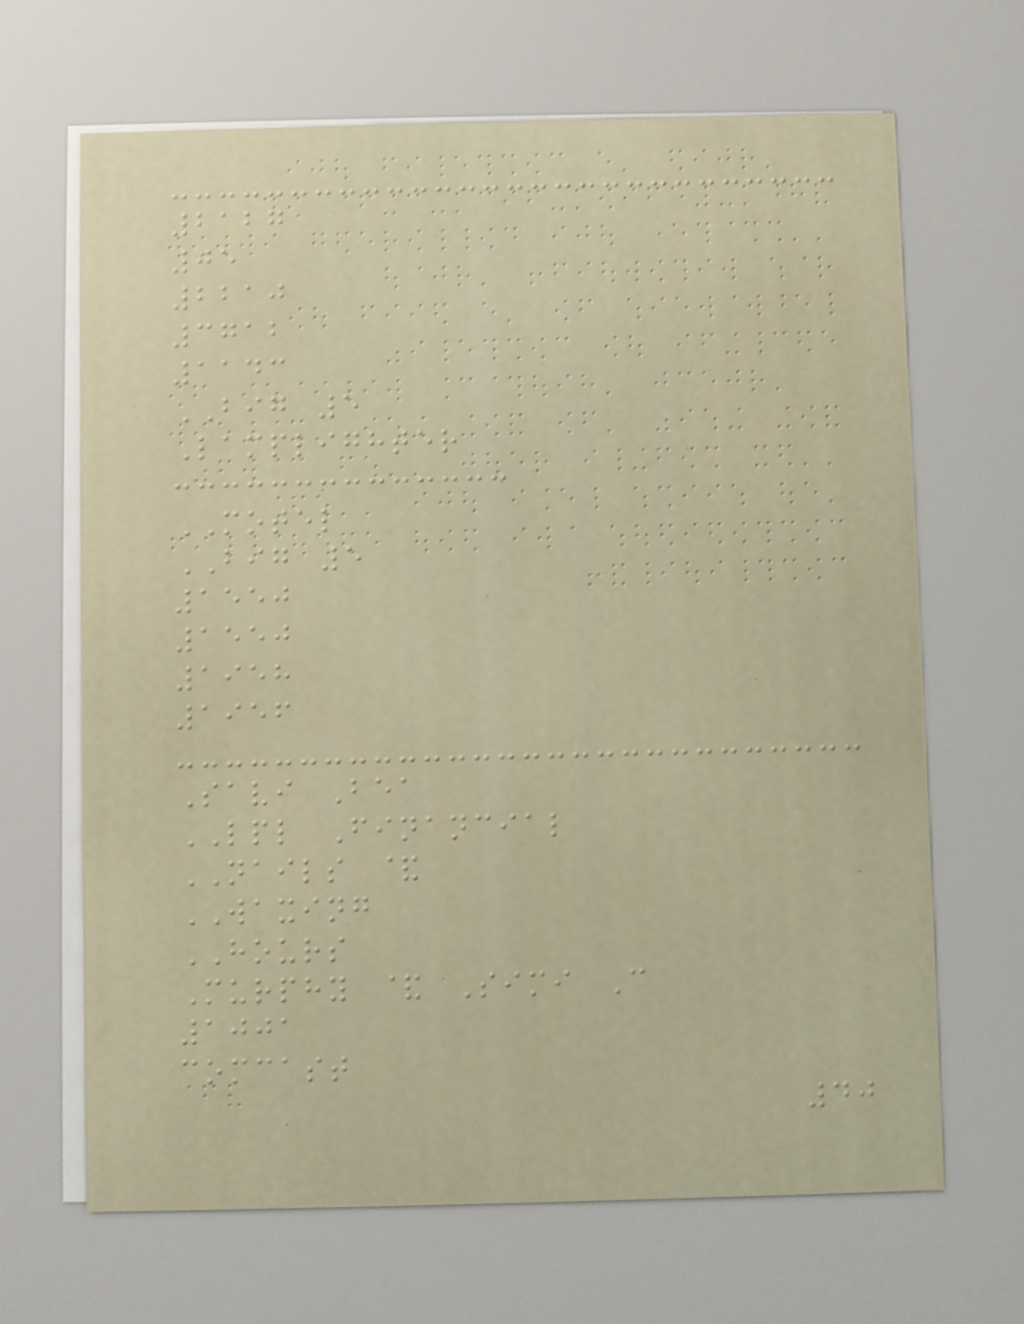2127
05
2210
3712
1143
BIG 5
Lamplighter
MOTEL
BIG 5
1550
1550
1958
1956
Savi Bea
LPL Financial
NAILS &
WAXING
HOURS
Murphy & Simi C
1001
comcast
40
